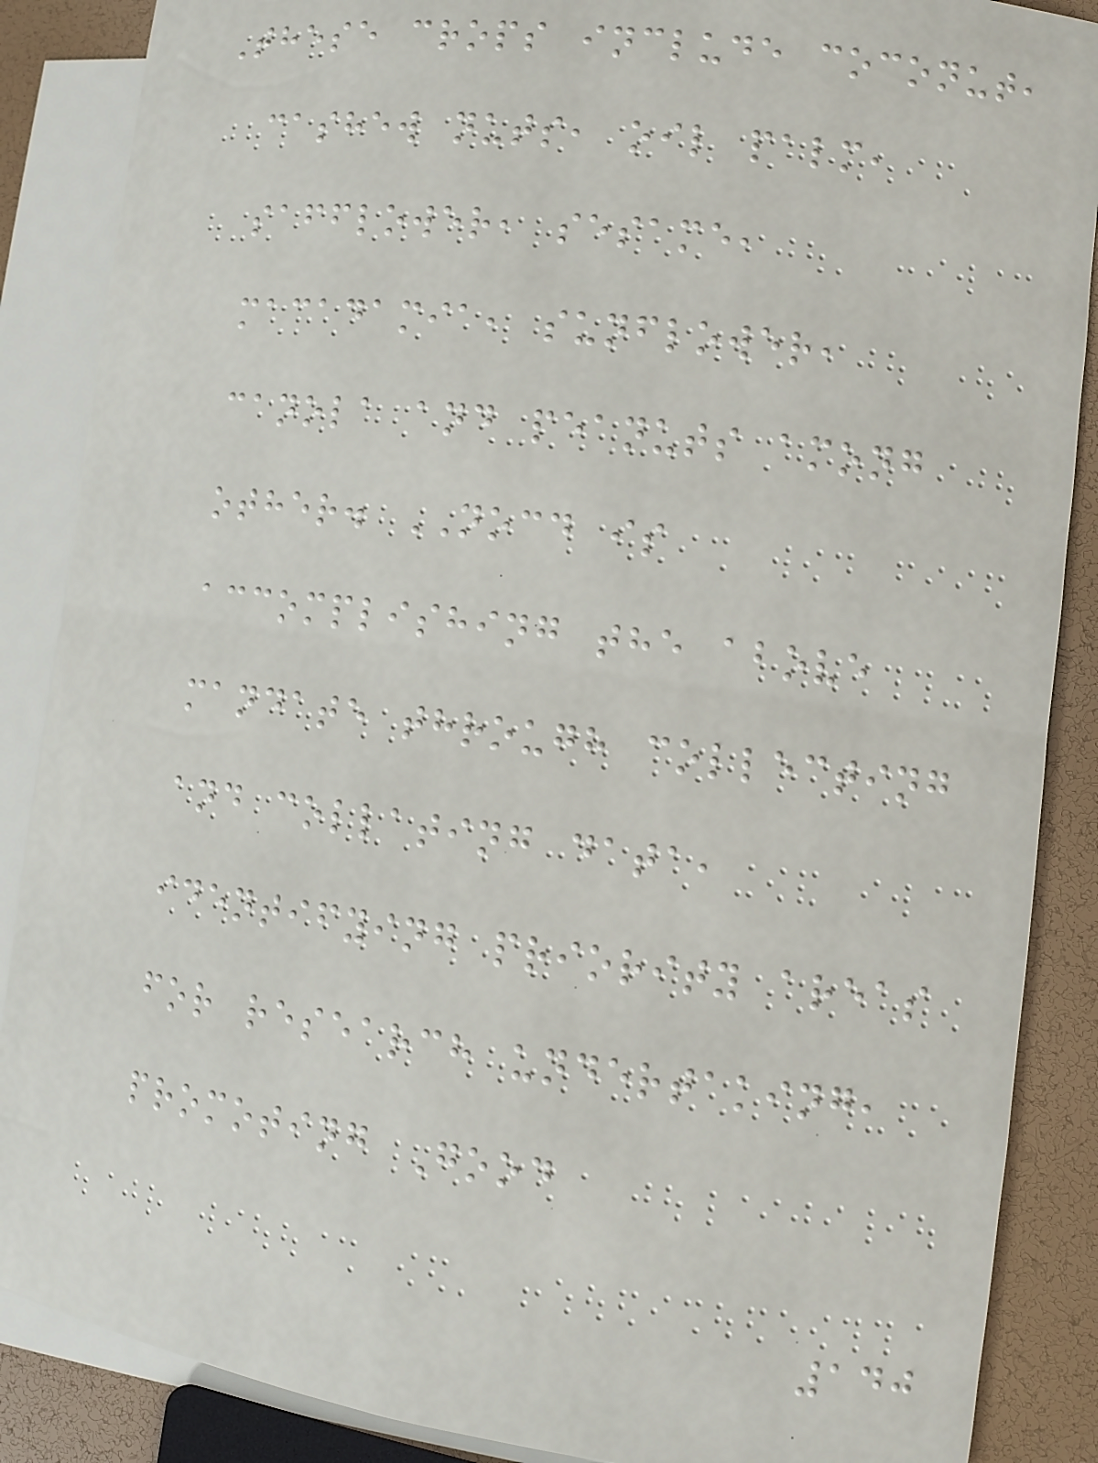These crops include coconut,
cashew nuts, oil palm,
safflower, sesame,
macadamia, sunflower,
canola and peanuts among
other. NOCD is
accomplishing the above
mandate through collecting
and collating data,
identifying priority areas
for research undertaking,
promoting Good
140
